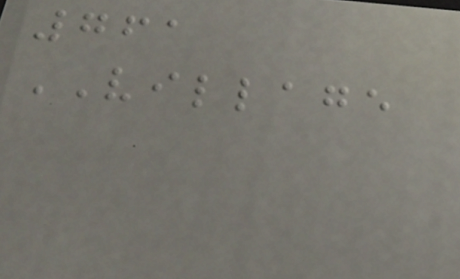761
VILLAGE
